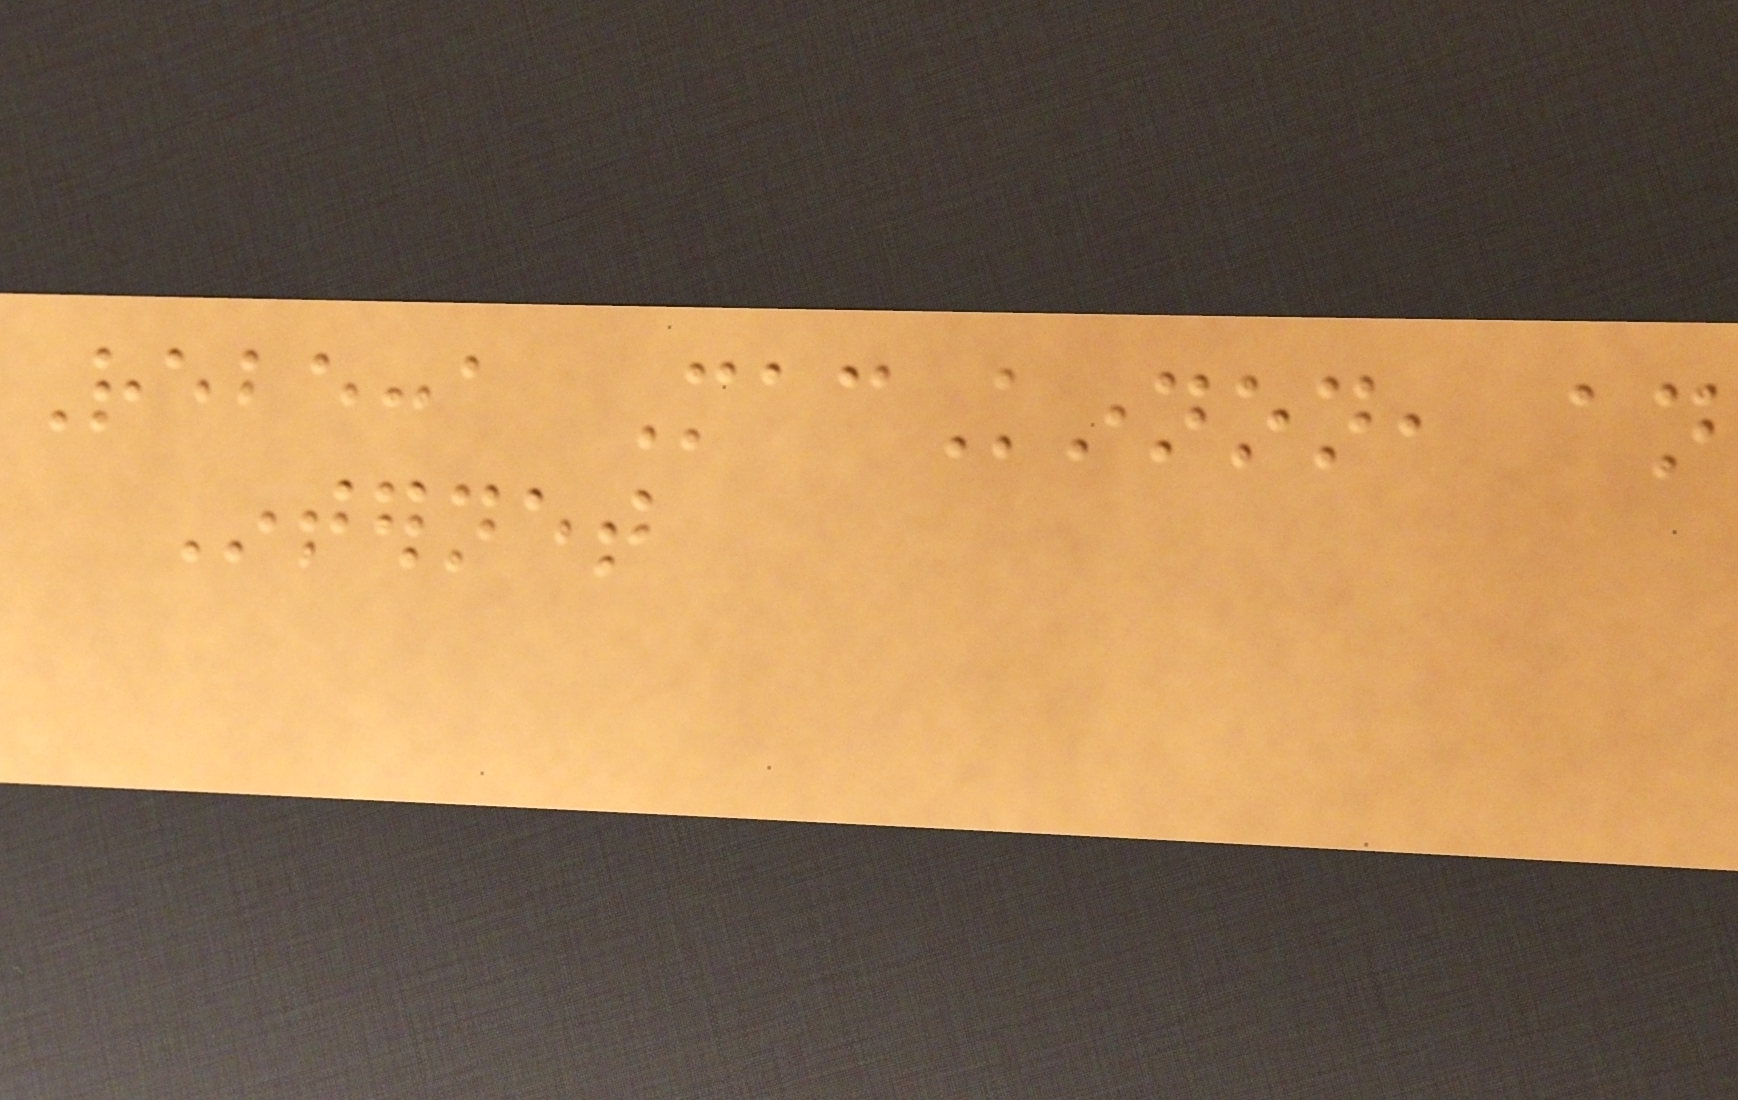Rebecca MacKinnon, an
Internet
